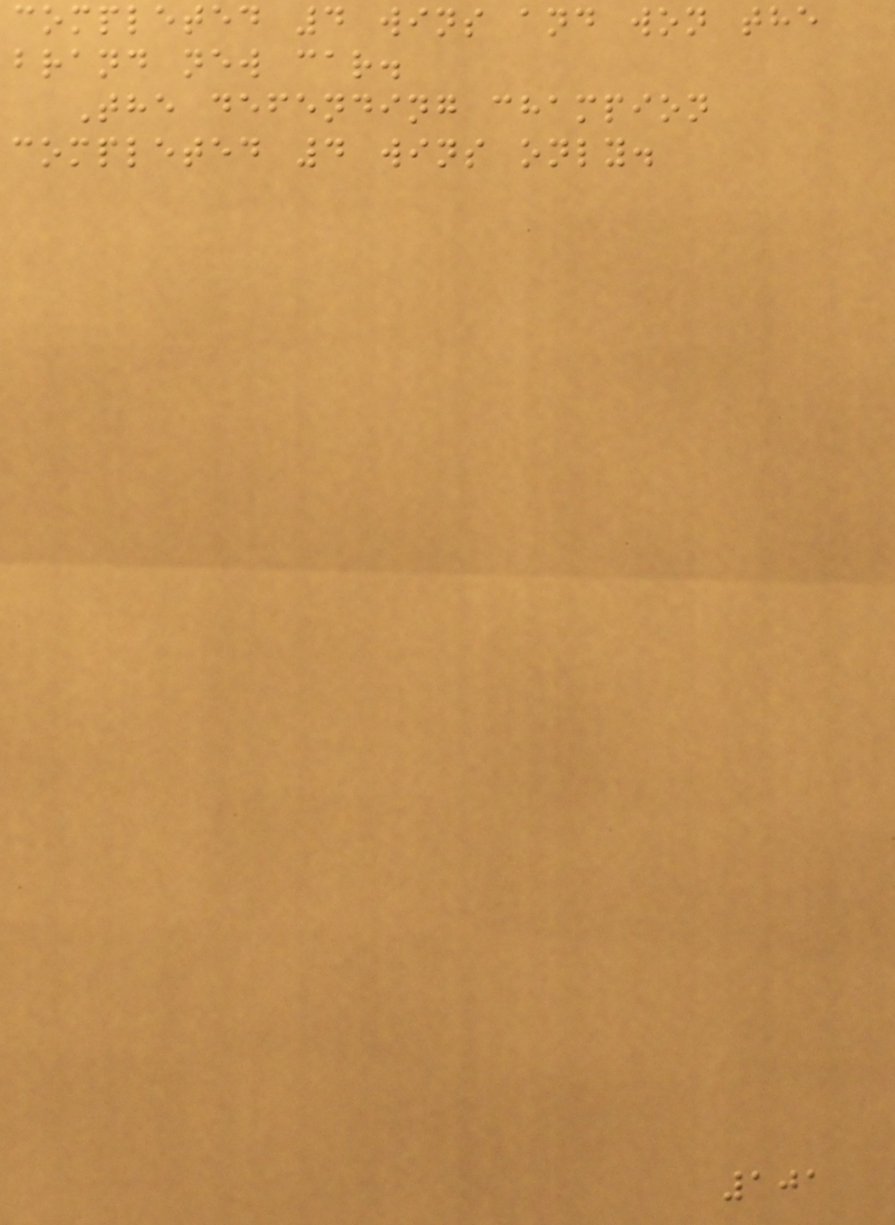completed 4 wins and won the
brand new car.
The defending champion
completed 4 wins only.
101
